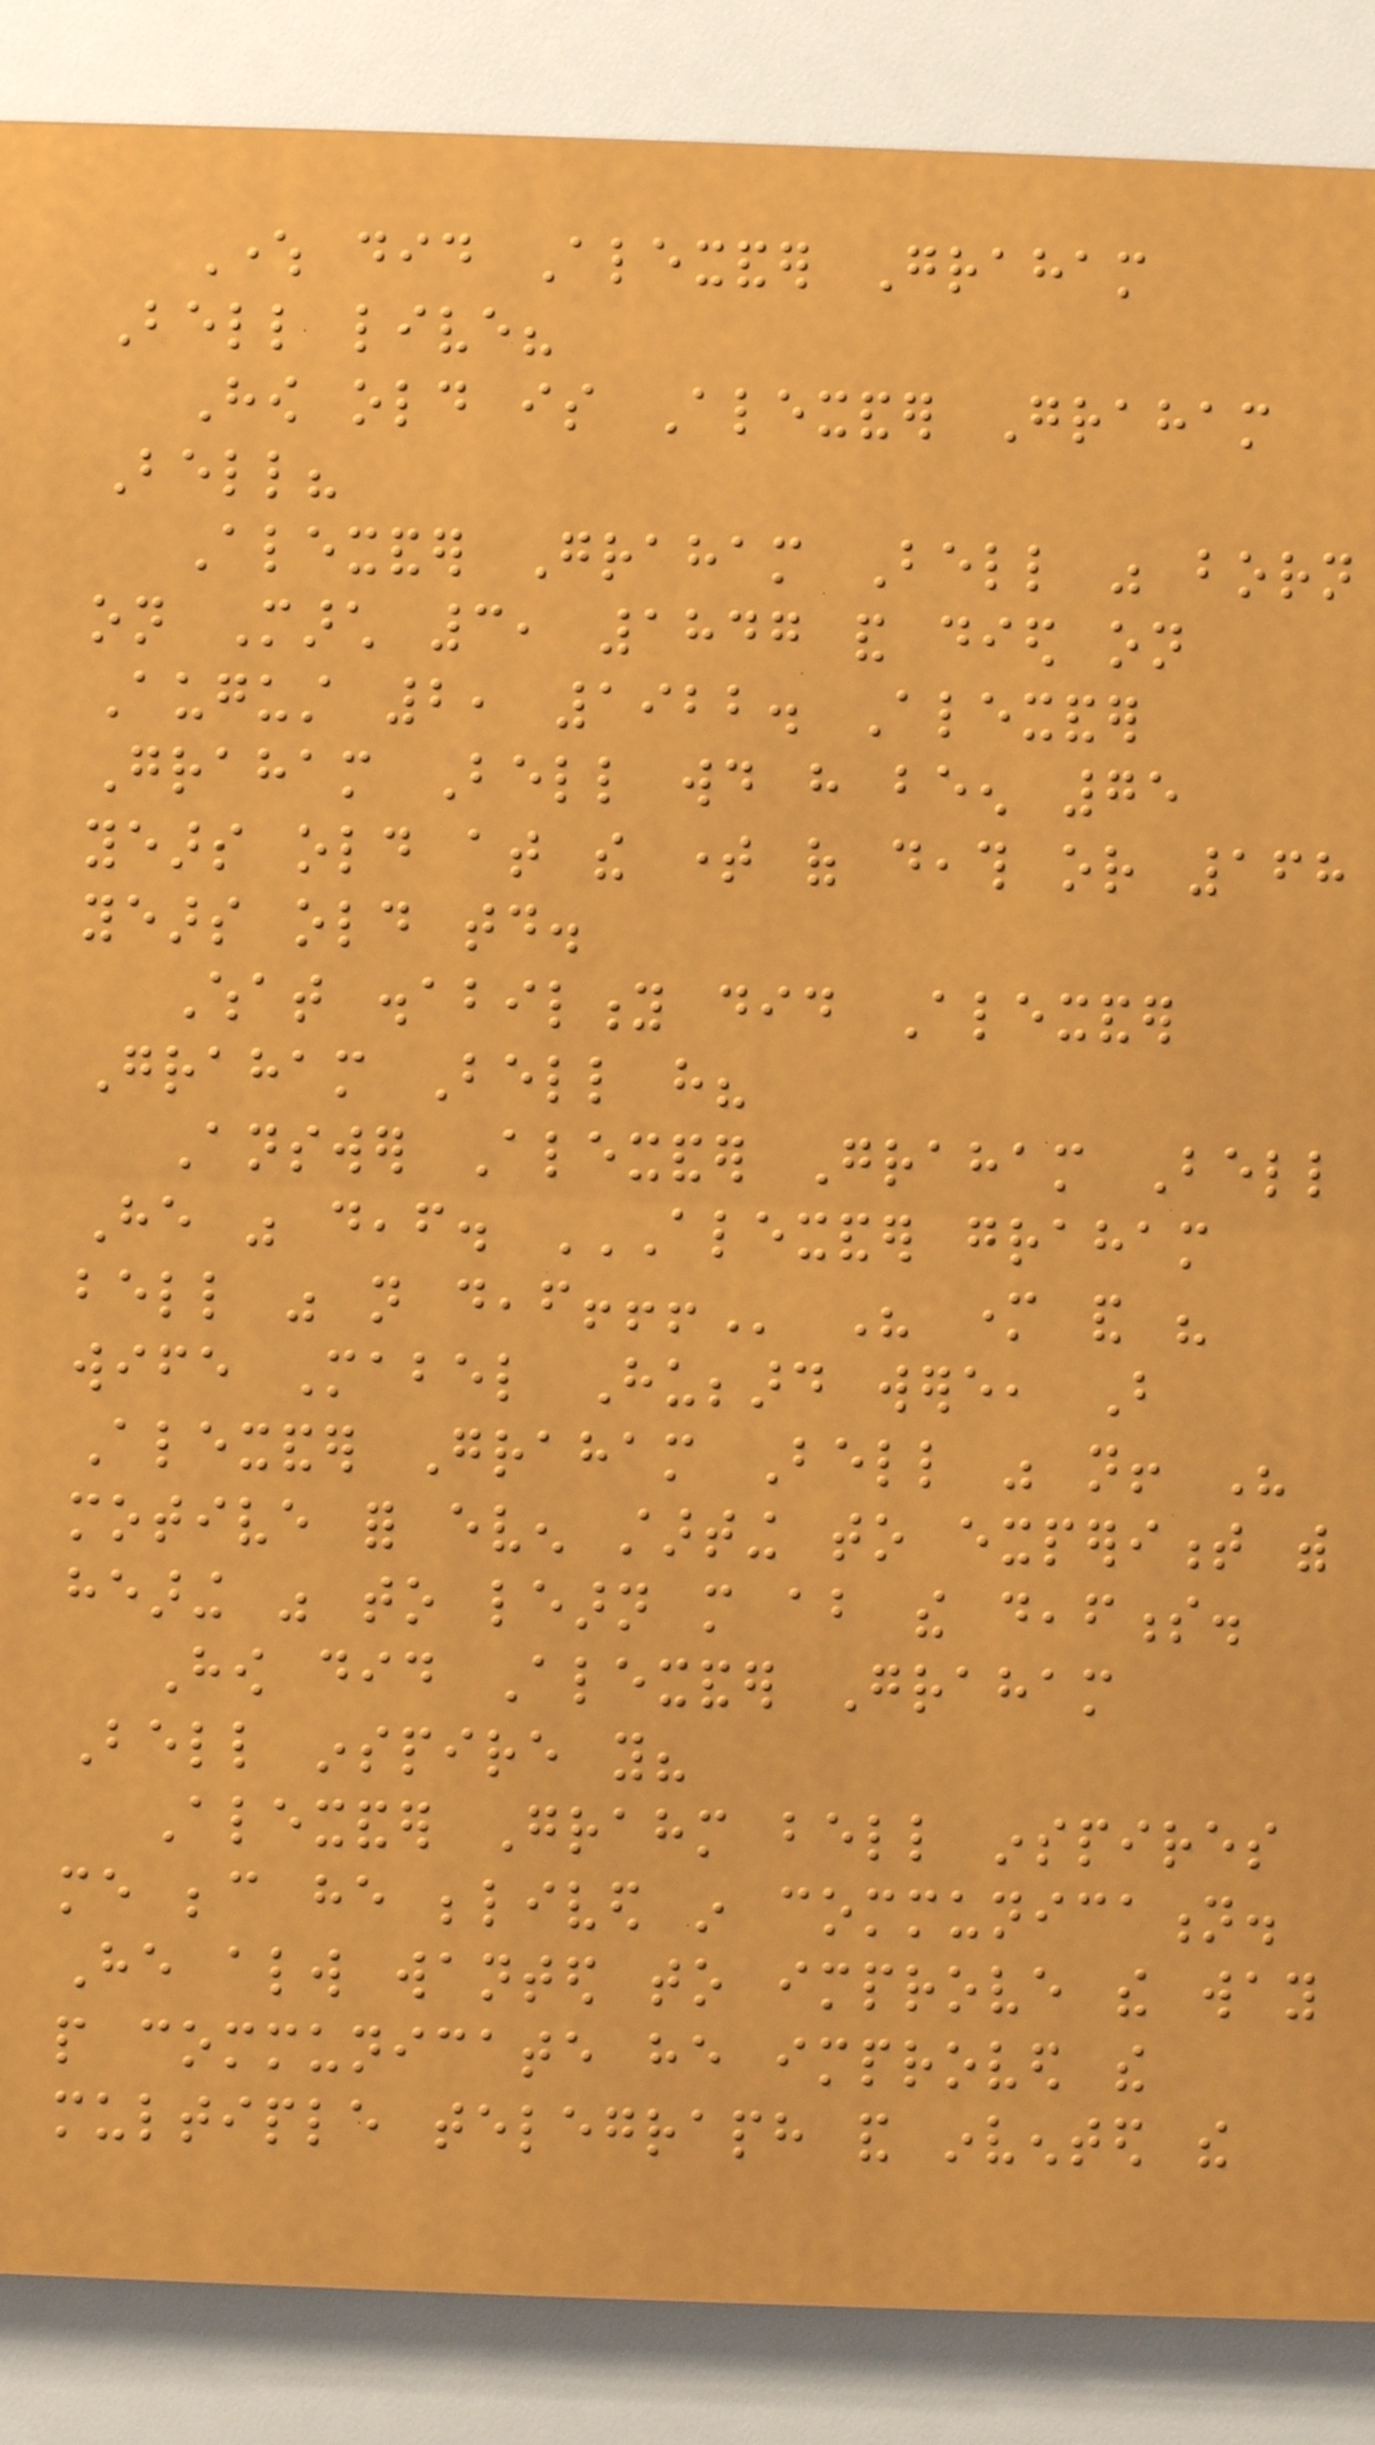Where did Alexander Graham
Bell live?
How old is Alexander Graham
Bell?
Alexander Graham Bell was born
on March 3, 1847 and died on
August 2, 1922. Alexander
Graham Bell would have been 75
years old at the time of death or 168
years old today.
What disability did Alexander
Graham Bell have?
Answer Alexander Graham Bell
He was deaf. ALEXANDER GRAHAM
BELL WAS NOT DEAF!!! His mother and his
wife Mabel Hubbard were, But
Alexander Graham Bell was not! His
motive for even starting to experiment with
hearing was to learn more about the deafness.
How did Alexander Graham
Bell inspire you?
Alexander Grahm bell inspires
me because he belived in communication.
He always wanted to improve the way
people communicate he improved the
multiple telegraph and invented the
